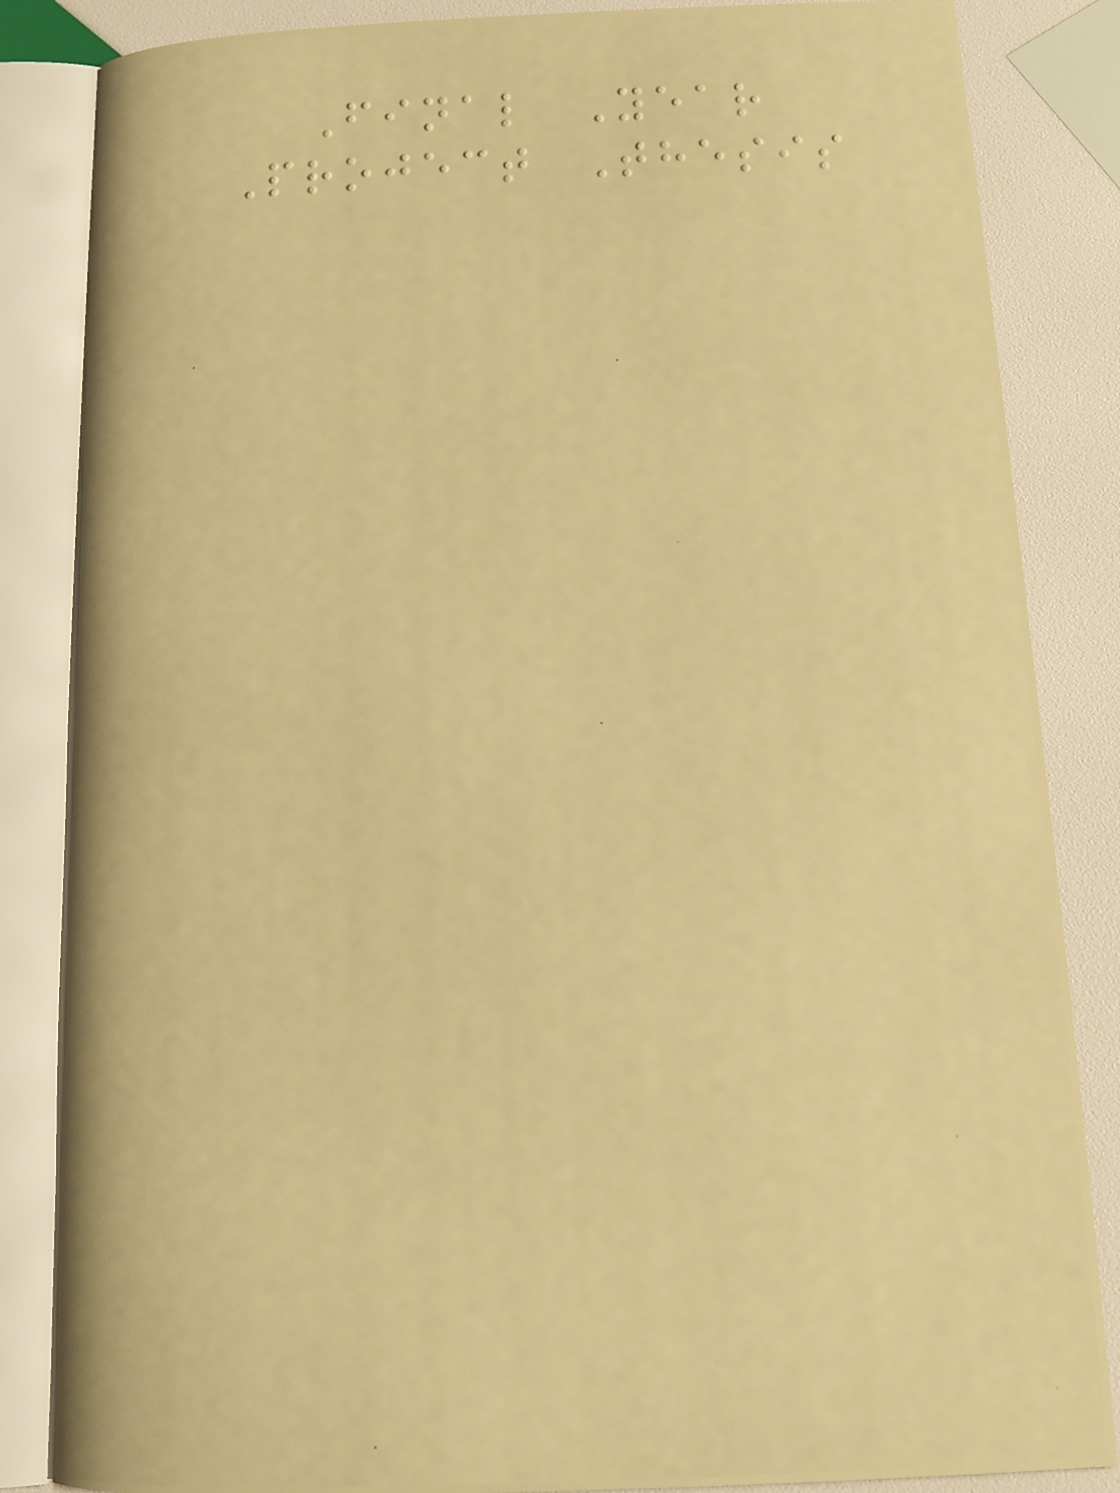Final Year
Project Thesis
